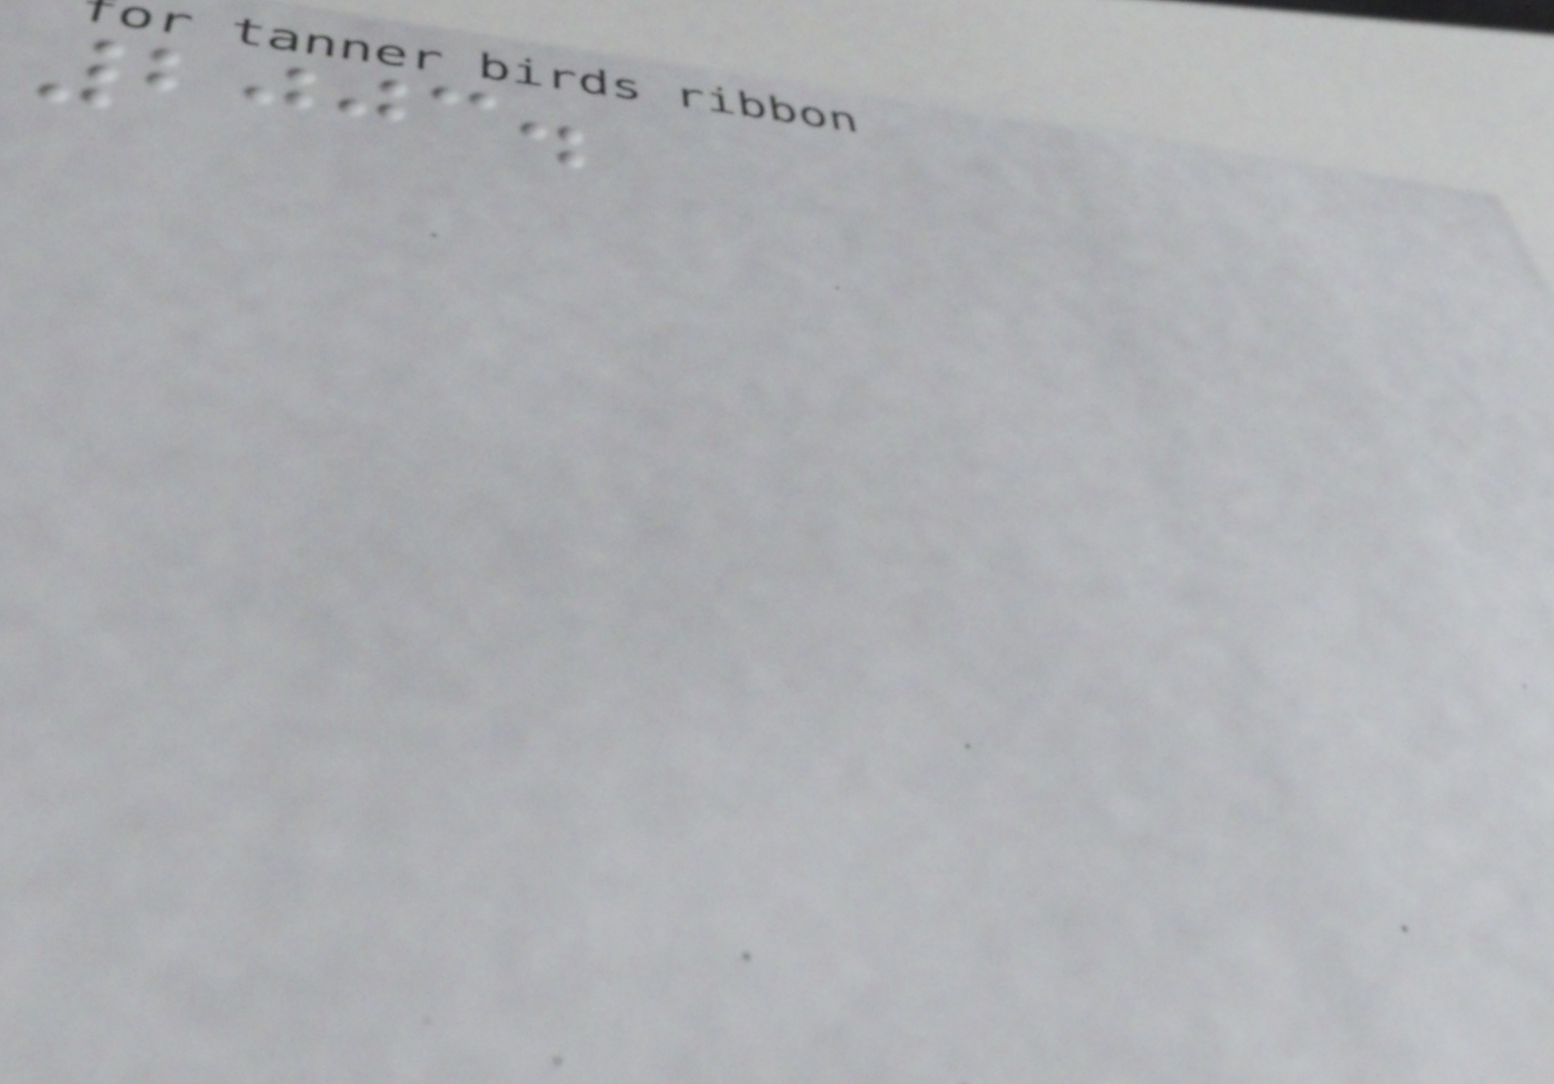2003.
